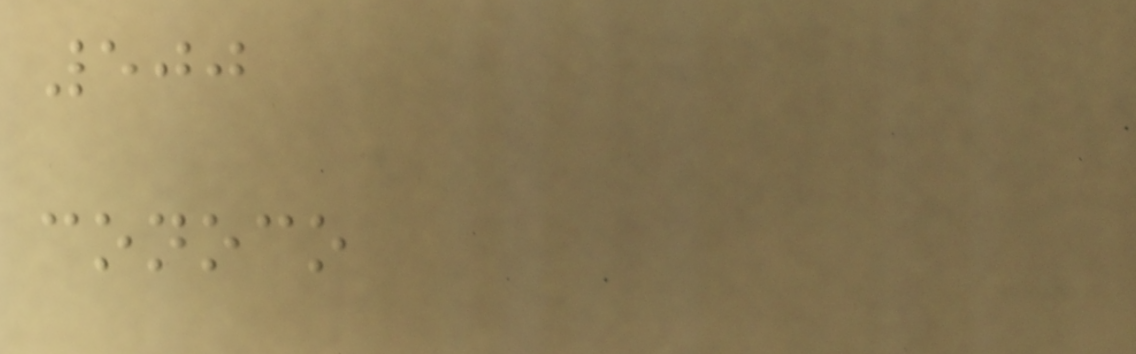500
conoco
